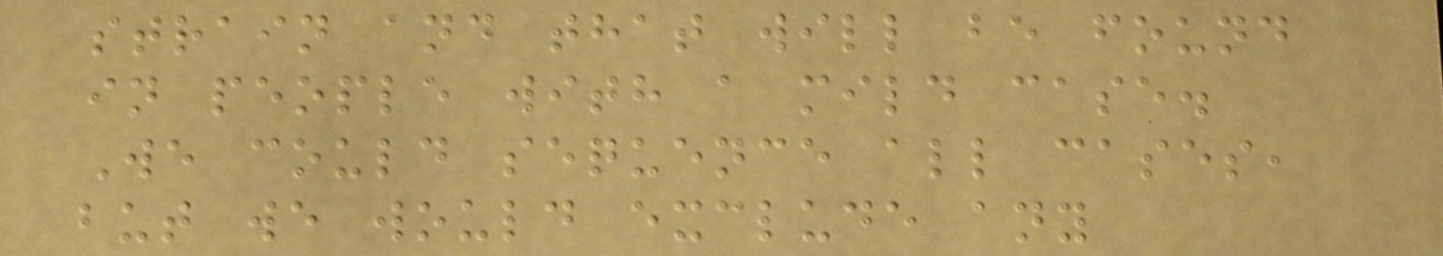strain and that will be found
in people with a mild case.
We could sequence all cases,
but we would exclude any
